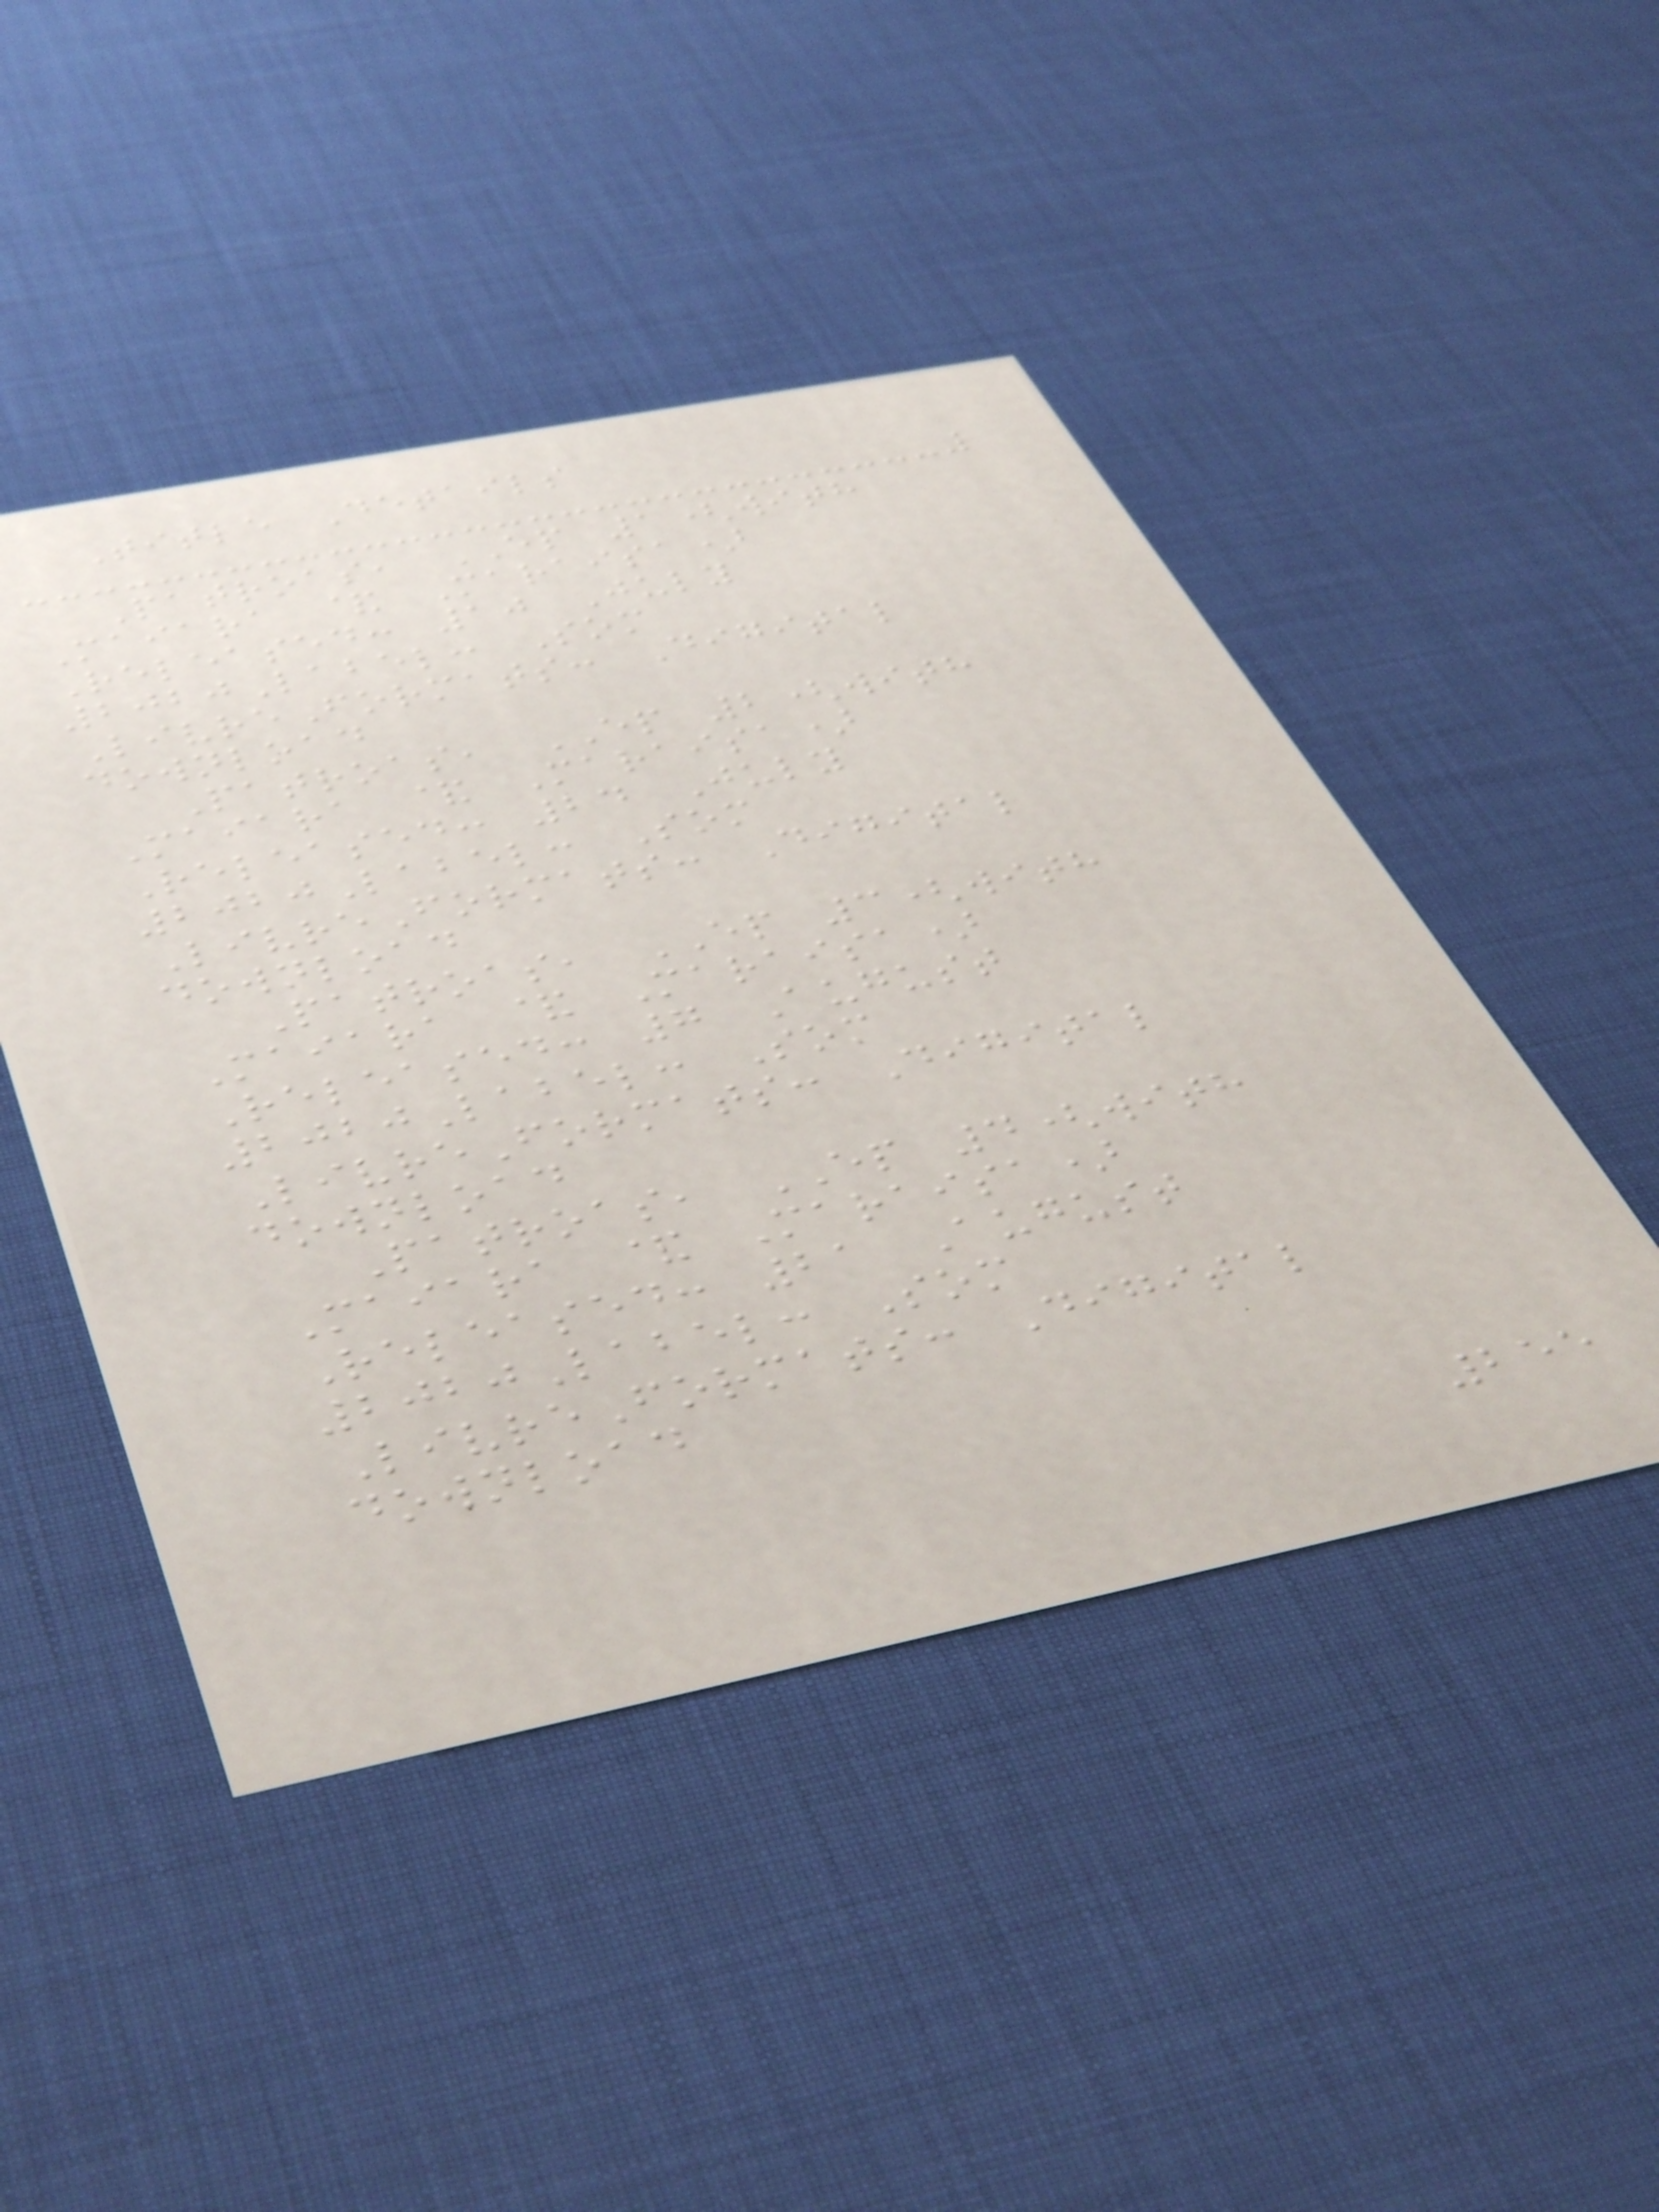Title Details
Patroas, EP 1(with
Maiara & Maraisa)
Released: 10 July
2020Label: Som
LivreFormats: Digital
download
Patroas, EP 2(with
Maiara & Maraisa)
Released: 24 July
2020Label: Som
LivreFormats: Digital
download
Patroas, EP 3(with
Maiara & Maraisa)
Released: 7 August
2020Label: Som
LivreFormats: Digital
download
Patroas, EP 4(with
Maiara & Maraisa)
Released: 21 August
2020Label: Som
LivreFormats: Digital
download
255
